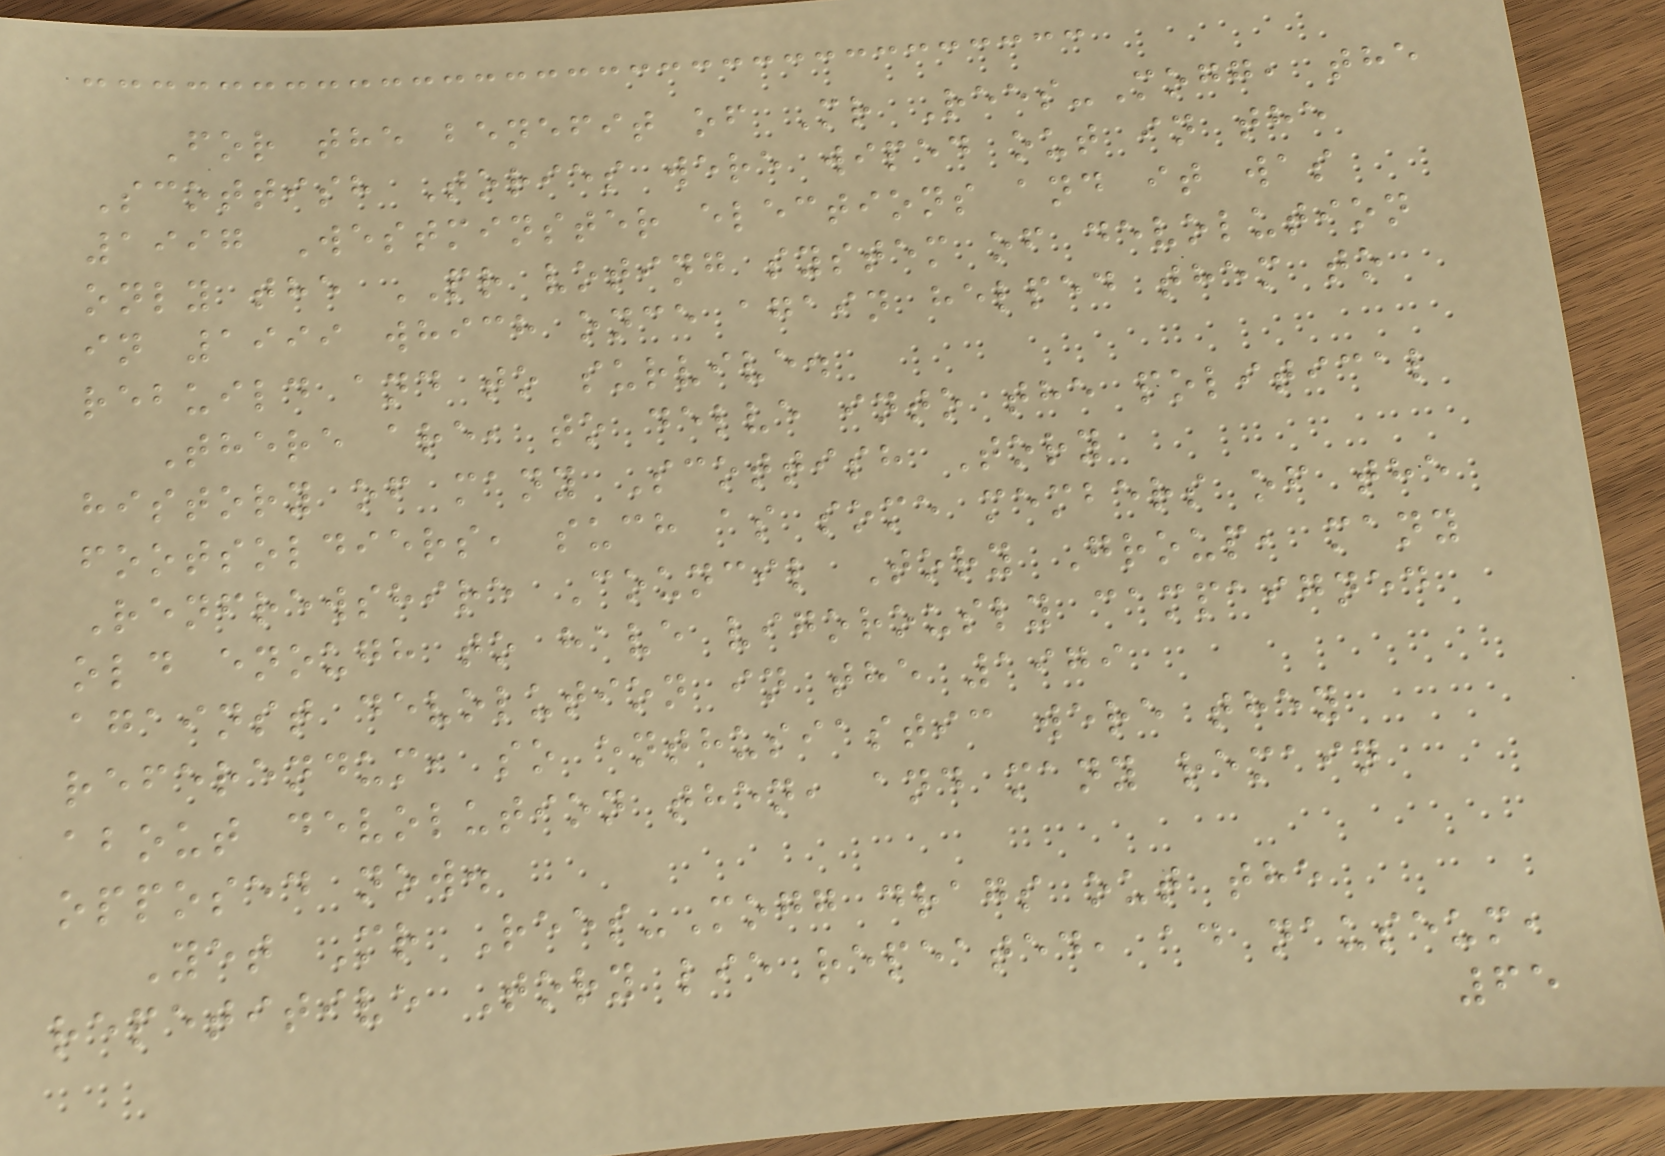For the benefit of Mr Rees-Mogg, the
Scottish Tories were wiped out in the
1997 Westminster elections and it was
only the PR voting system of devolution
in 1999 which once again helped them to
rebuild and to survive.
There are, to delve into the political
history of many Scottish Tory
footsoldiers, such as some members of the
Renfrewshire Council Tory Group, many
old enough to have vigorously campaigned
against devolution in the 1979
referendum, so enthusiastic were they
about devolution then, and many remain
opposed now.
Yet Mr Rees-Mogg drags out the
repetitive Tory lie repeated, ad nauseum,
65
